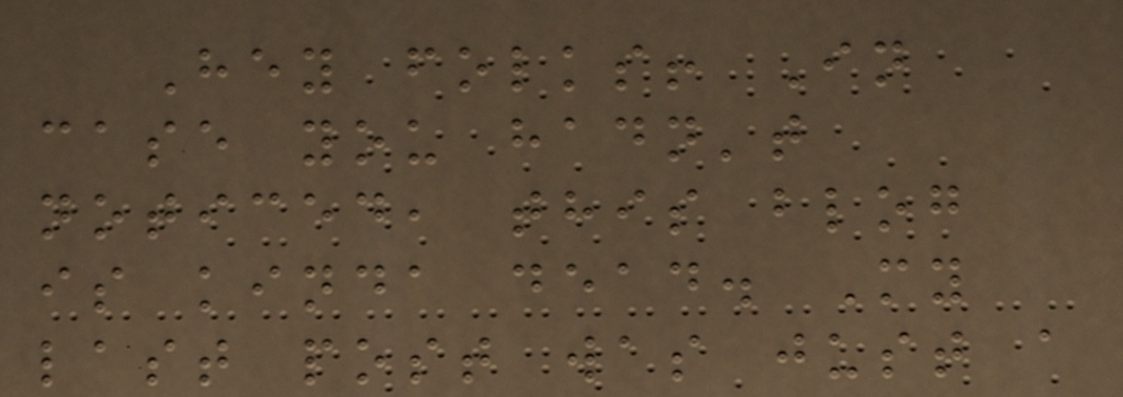Hey folks! In
case you hadn't
noticed, this blog
is kinda dead. My
last post was just a
